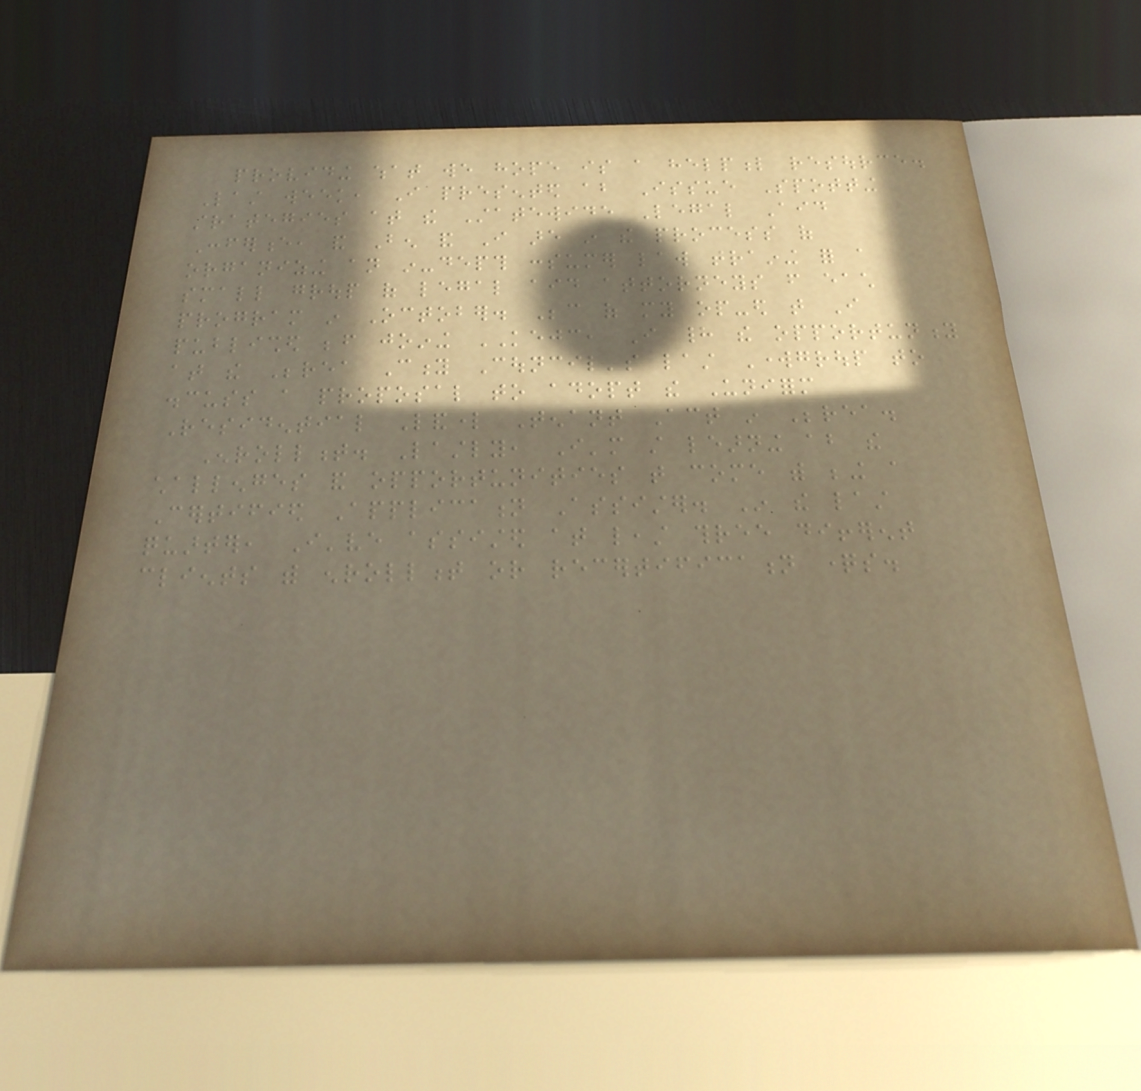providing what we hope is a helpful resource.
Last week, I presented about Issue Spotting
strategies at the Statewide Legal Aid
Conference, and Ben and I are in the process of
organizing an in-depth consumer law training for a
small group of legal aid attorneys from each
program in October. Because of my op-ed that I
published before joining KEJC, I had the opportunity
at the Berea City Council's last Workgroup to
discuss a proposal to adopt the Uniform
Residential Landlord Tenant Act in Berea.
Enrollment. Lastly, I'm still learning about the
challenges and opportunities that come with being a
Certified Application Assister. In the last
quarter, I've assisted at least three different
clients with enrollment or recertification questions.
